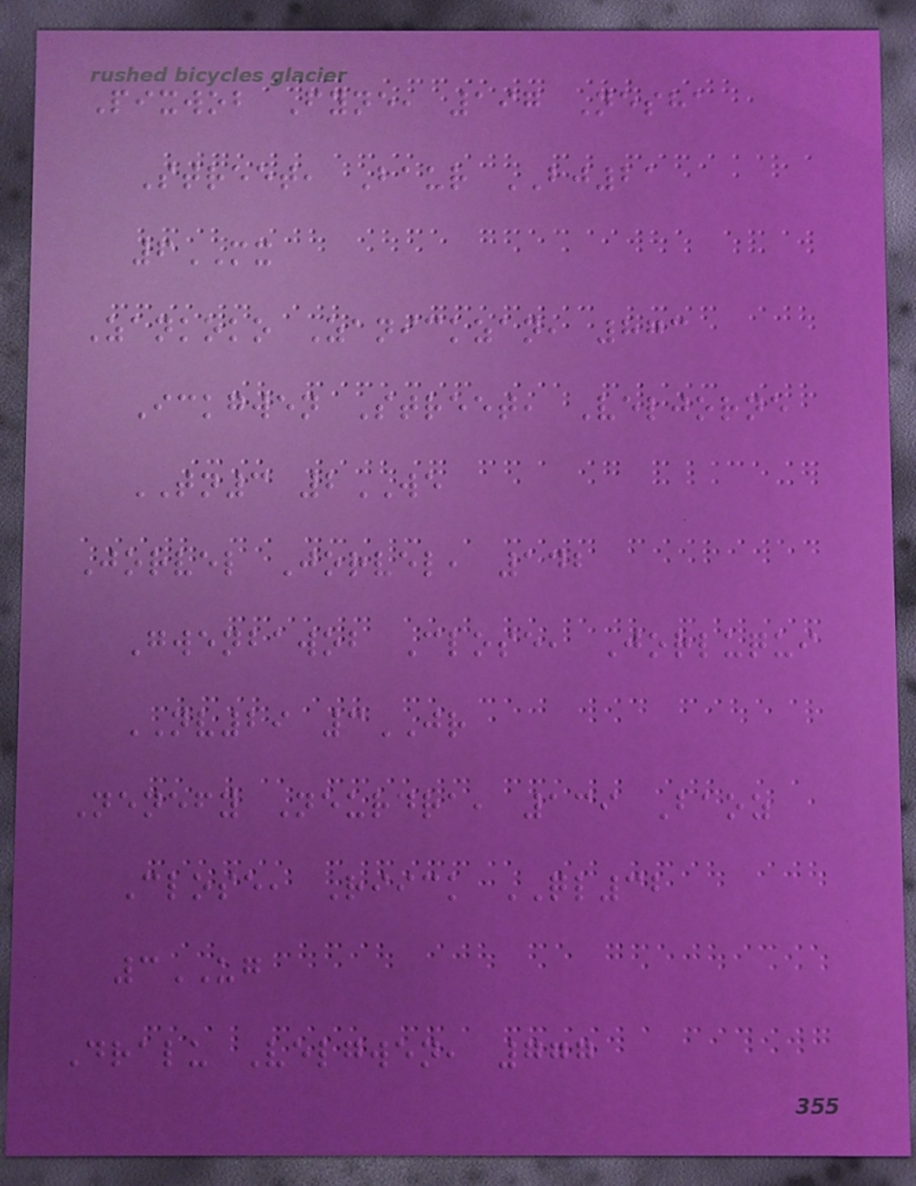Pixwob Fyne, 197 Nesha
Street, Baur BJ21
6MX
Zankoko Zanickzan, 873
Ickgwen Street, Veljorne
TN3 2WE
Jorvel Jorvel, 142
Gwenbawob Close, Jorluqui
NV29 3JR
Nenefy Neurdra, 139 Baoz
Close, Riick QL32
3UG
Dralu Velgwen, 777
